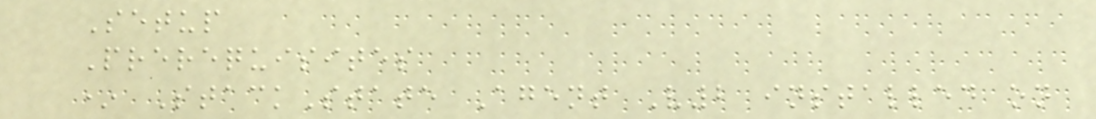Setup
Prerequisites
* StackState Agent V2 installed on
